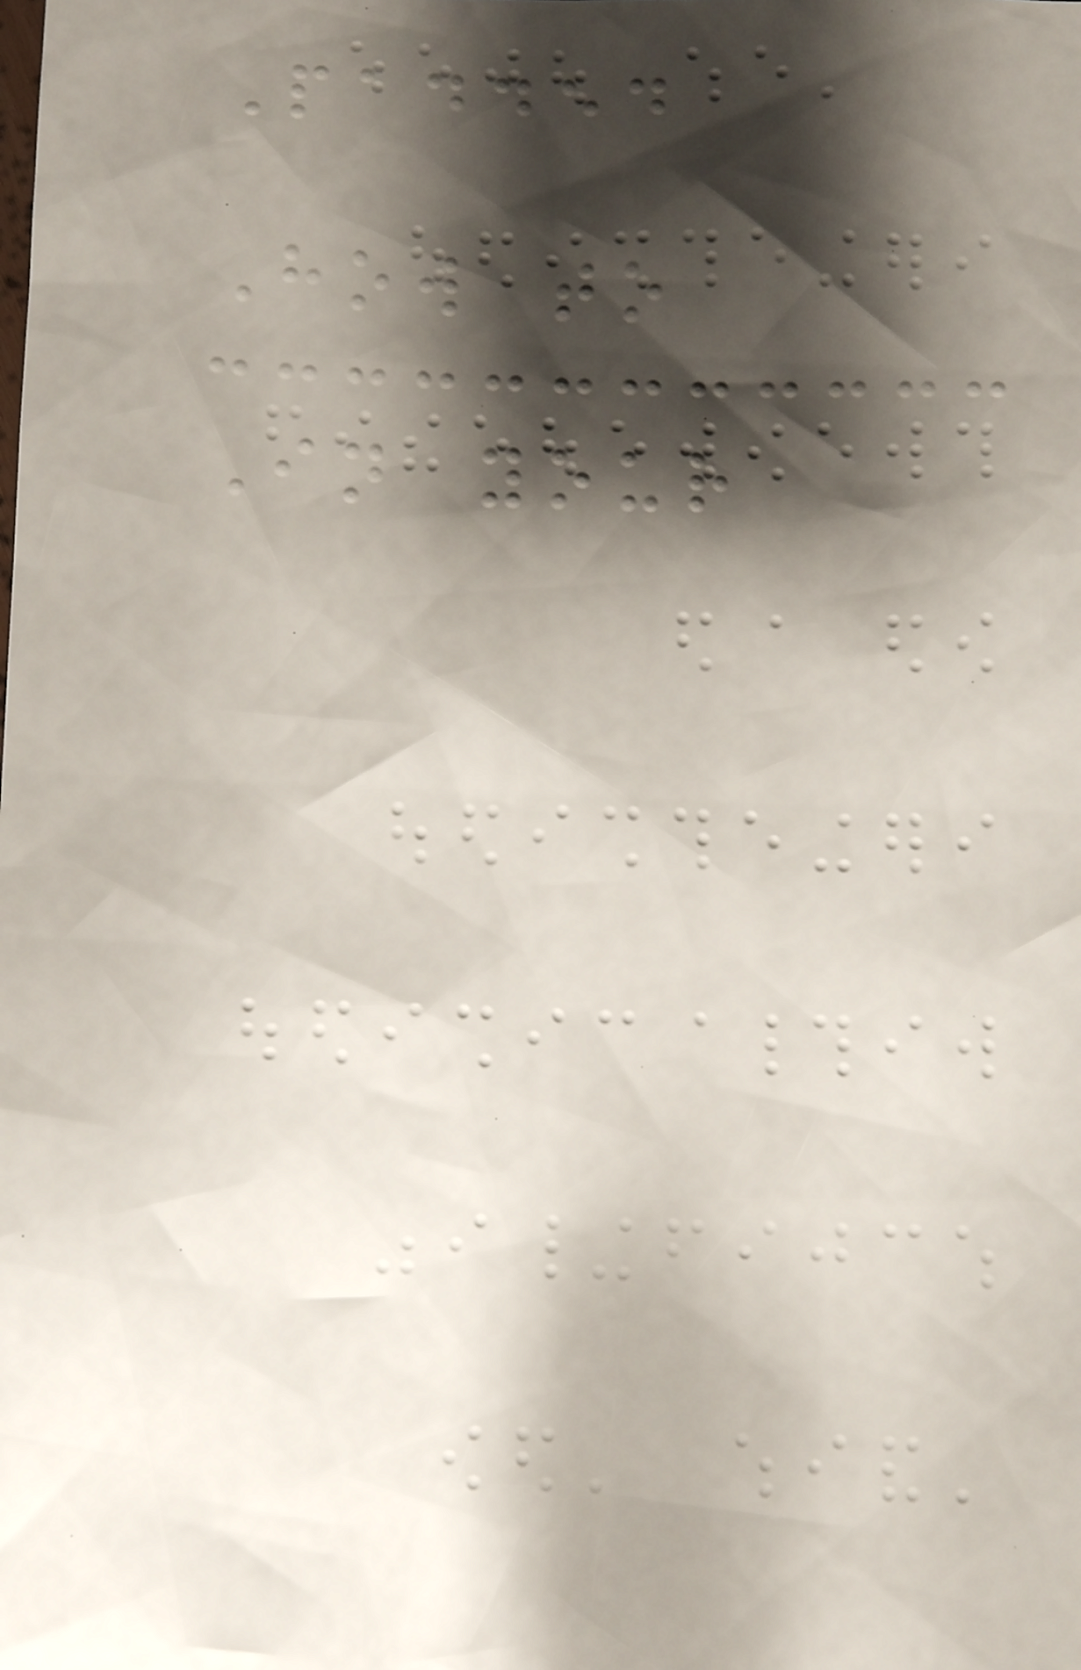Padded
How to
In your
